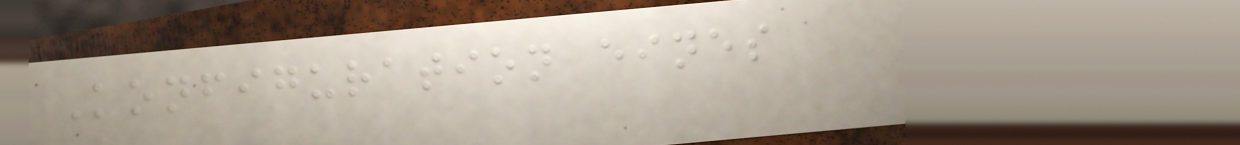Konfiguration eines
